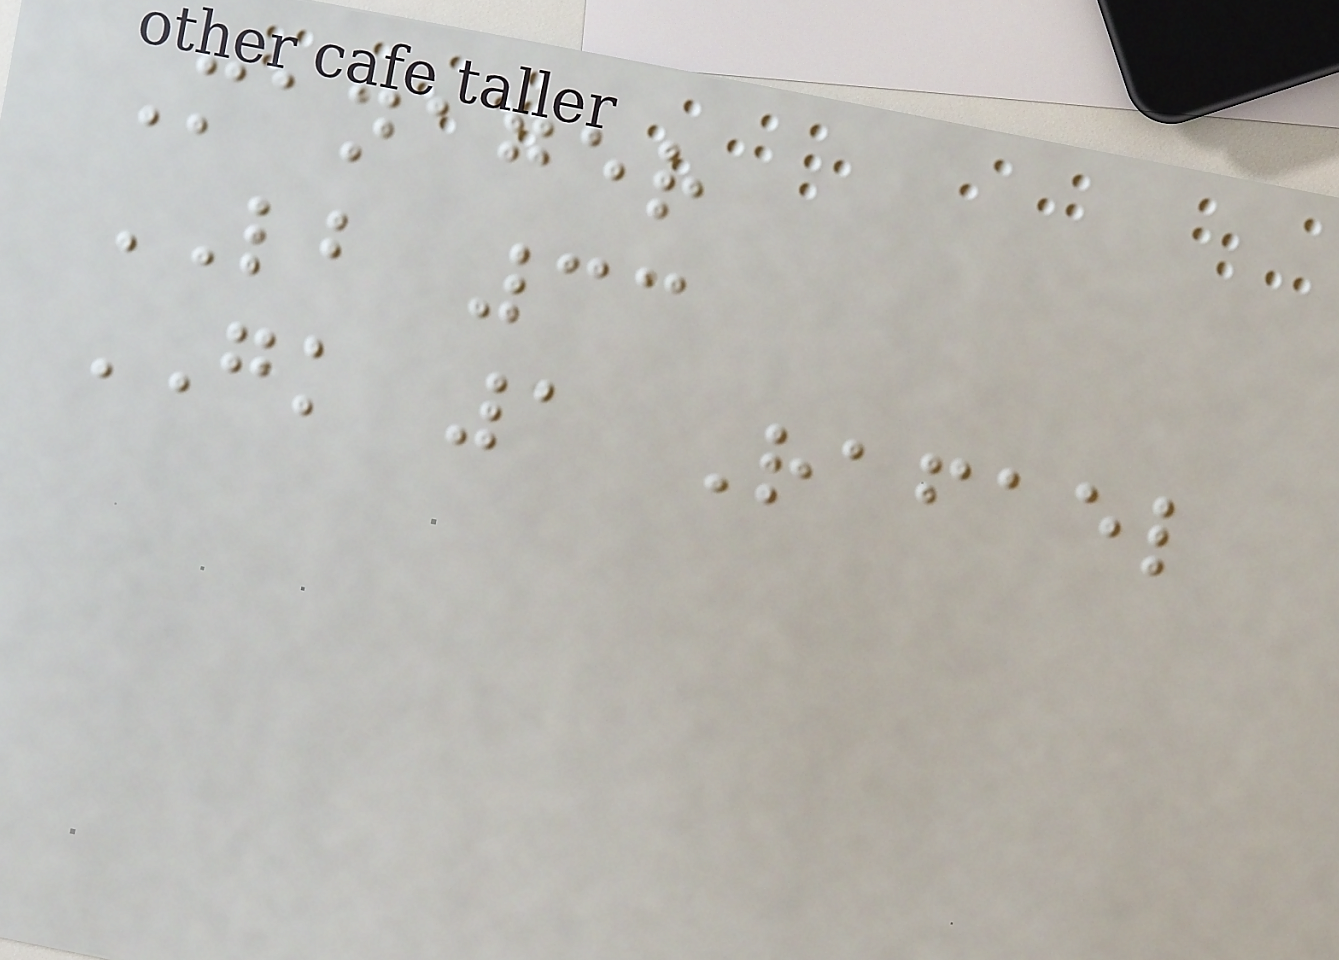Manager
LB 33
GK 1 Rafael
